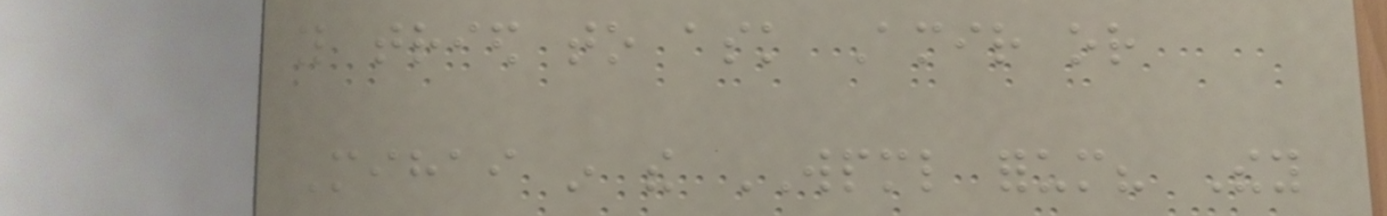you tried to ask Amir or
Mihai in the WPML forum? They
